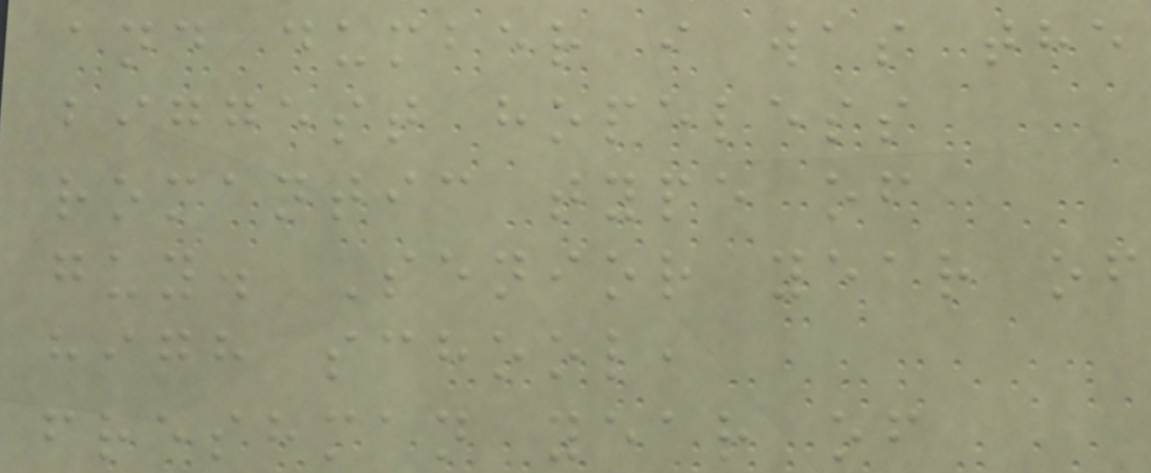and dumber i was the
biggest hopeless
romantic type of
guy. Senior year of
high school,
freshman year of
